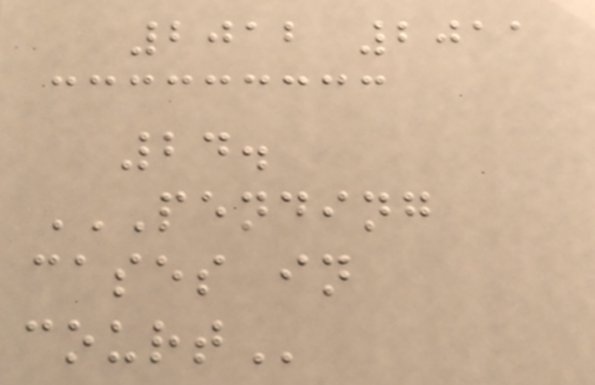2012 2011
24.
PENDING
CASES IN
COURT
